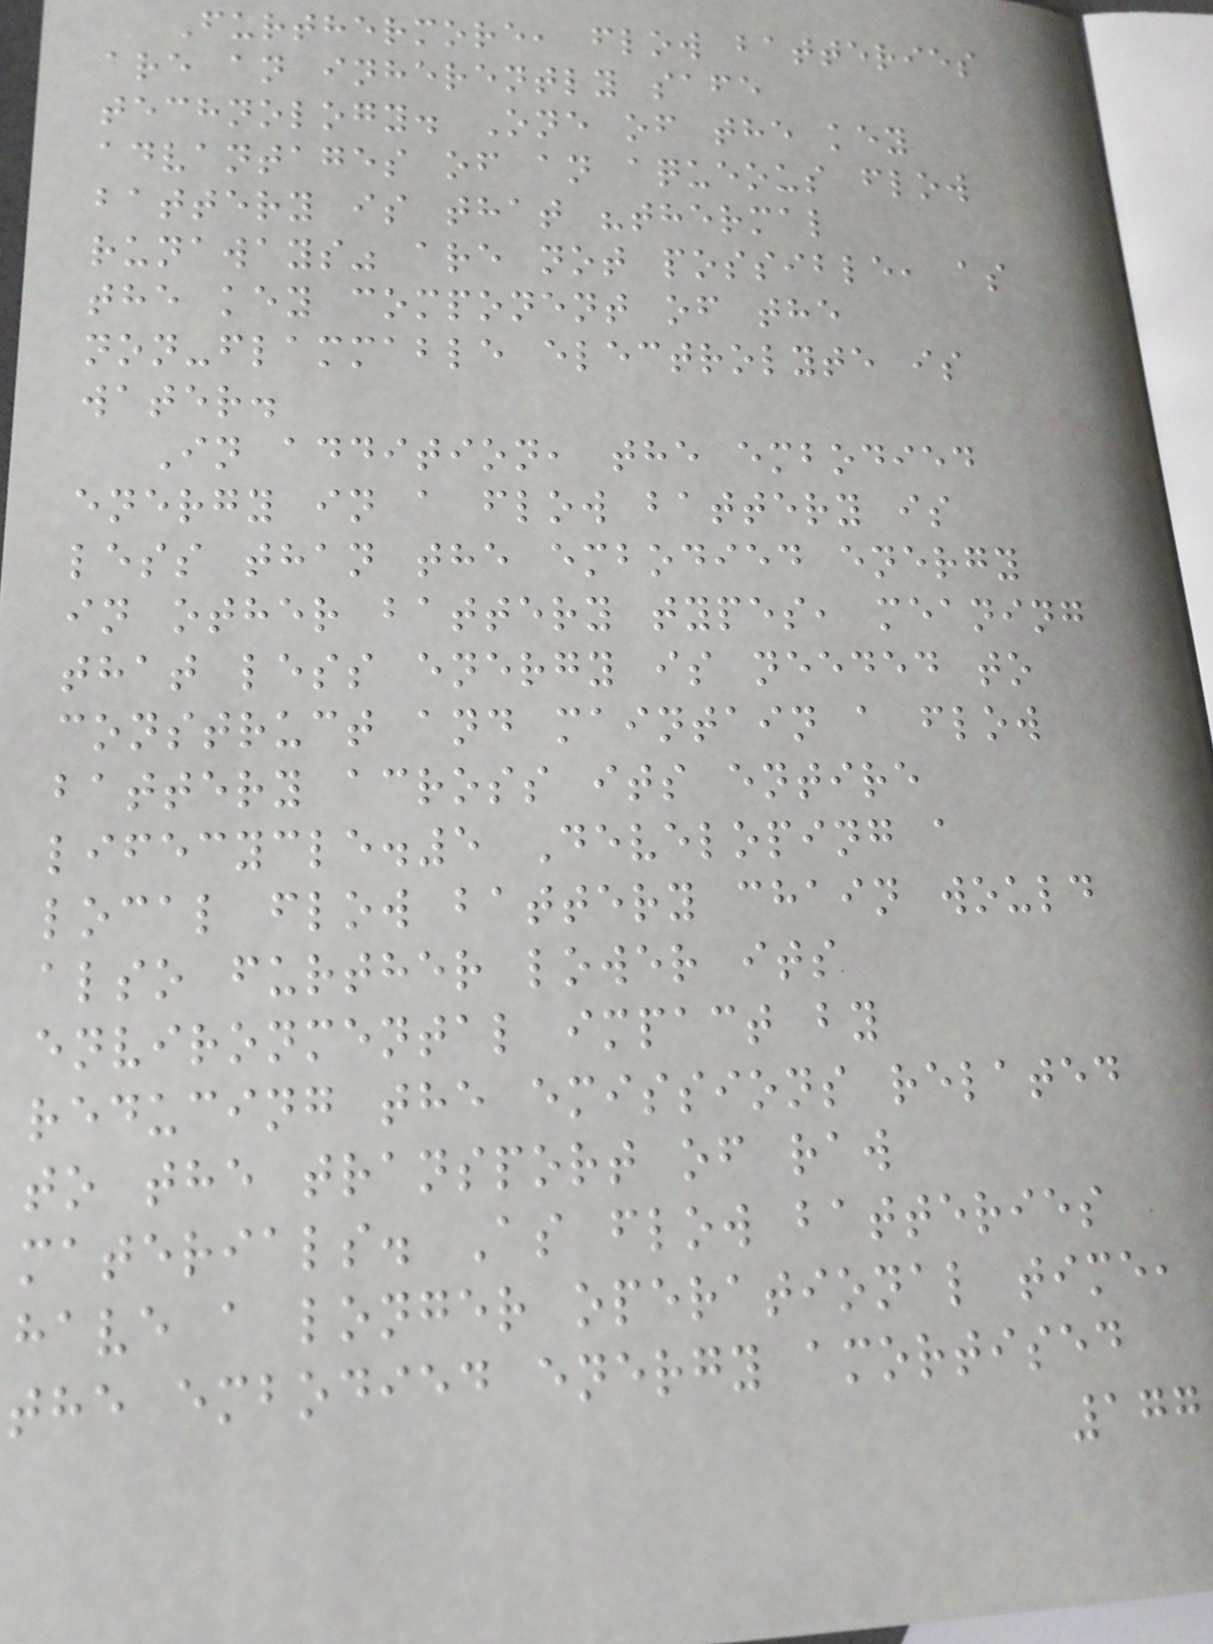Furthermore, flow batteries
are an inherently safe
technology. One of the key
advantages of an aqueous flow
battery is that "thermal
runaways" are not possible, as
the key component of the
non-flammable electrolyte is
water.
In addition, the embodied
energy in a flow battery is
less than the embodied energy
in other battery types, meaning
that less energy is needed to
construct and maintain a flow
battery across its entire
lifecycle.5 Developing a
local flow battery chain would
also further lower its
environmental impact by
reducing the emissions related
to the transport of raw
materials. As flow batteries
have a longer operational time,
the embodied energy amortised
177
